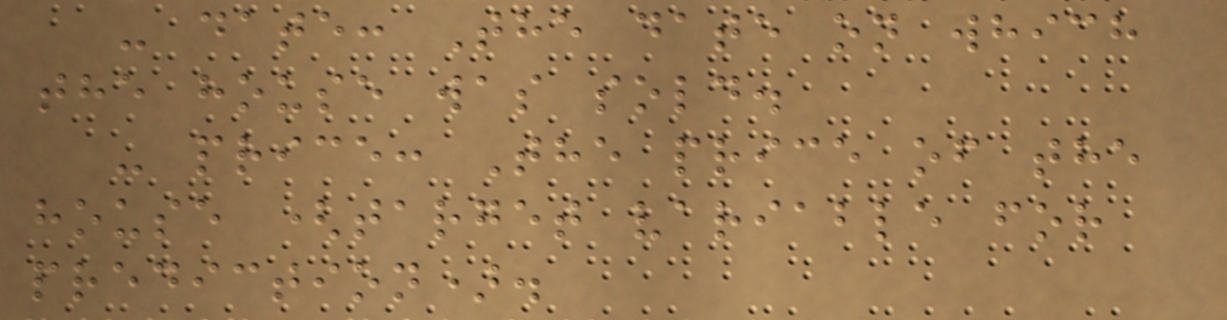- date: The date on which
the house was sold.
- price: The price of the
house (target variable for
prediction).
